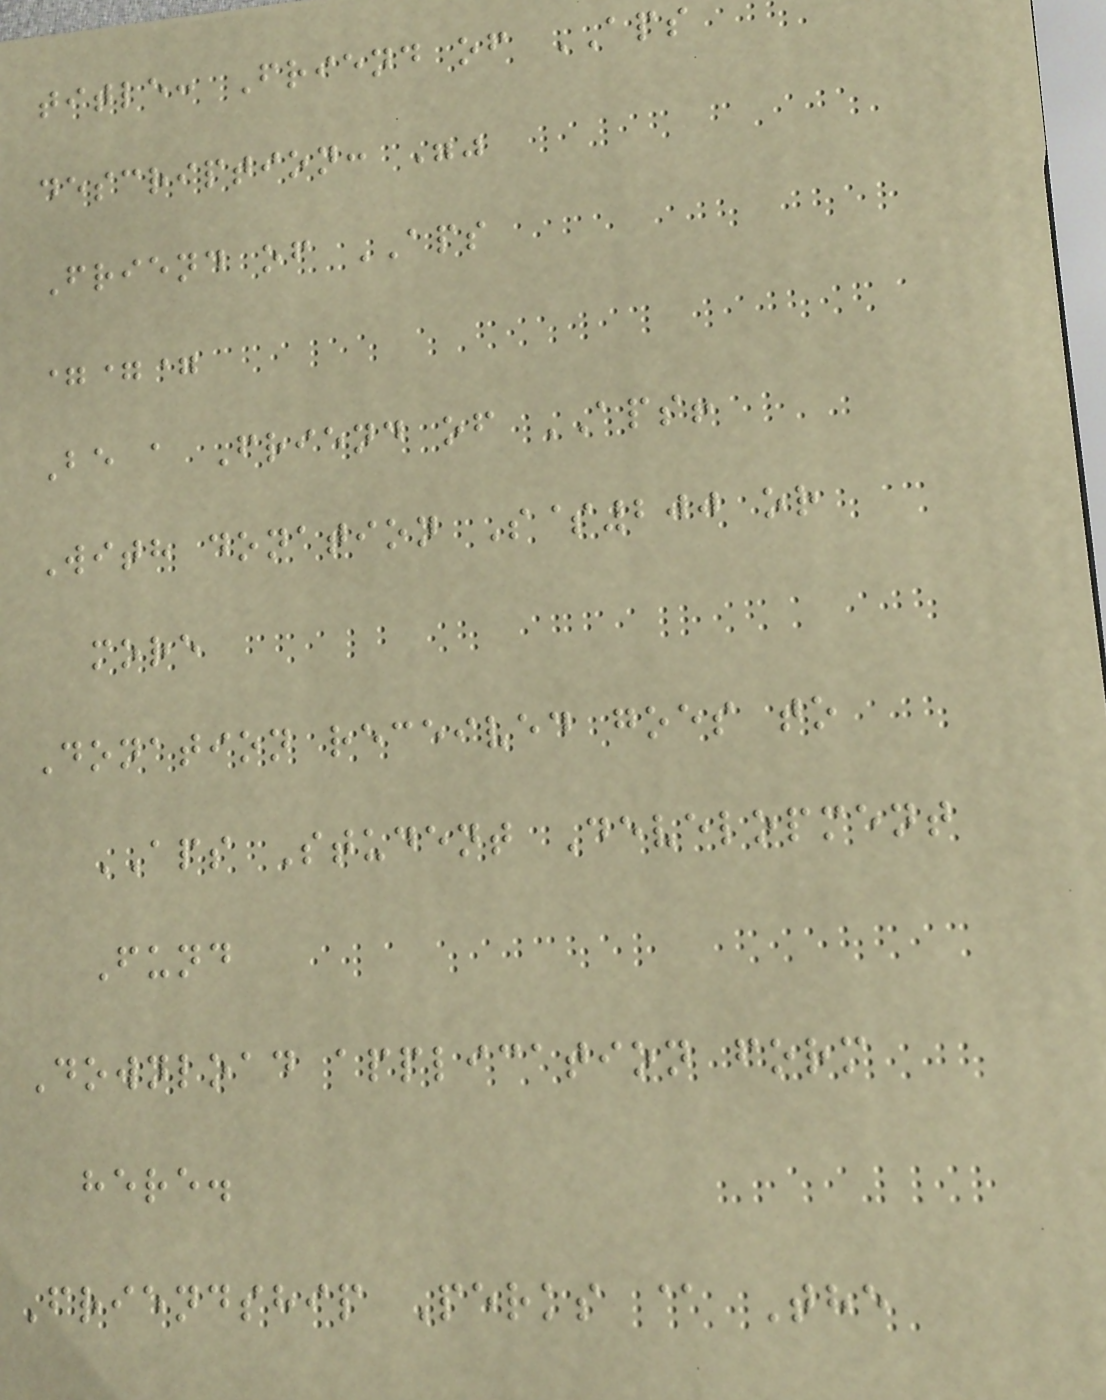title: Friend of APS
description: ""
Friend of APS
===
Be a Friend of APS!
With donation S$200 or
more
Donation received goes to
APS Student Development
Fund
Download application form
here.
Friendship Perks @ The
